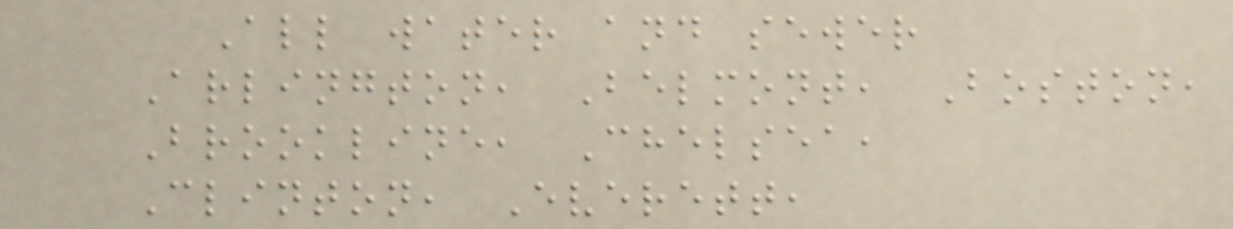All water and sewer
Arlington, Belmont, Boston,
Brookline, Chelsea,
Clinton, Everett,
